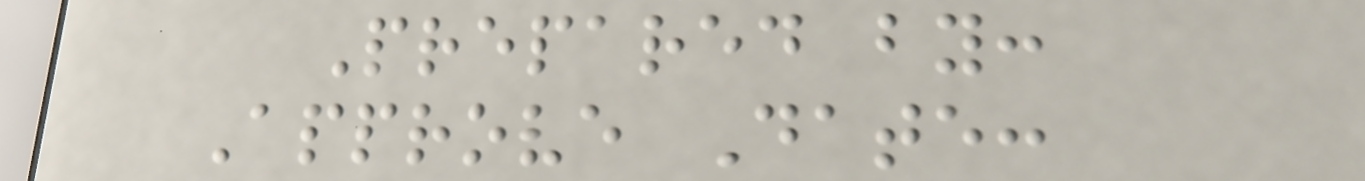Prepared by:
Approve Date:
